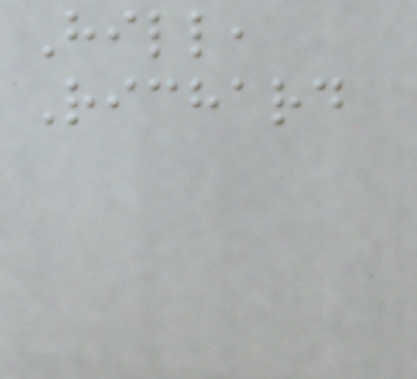Hill,
Richard
